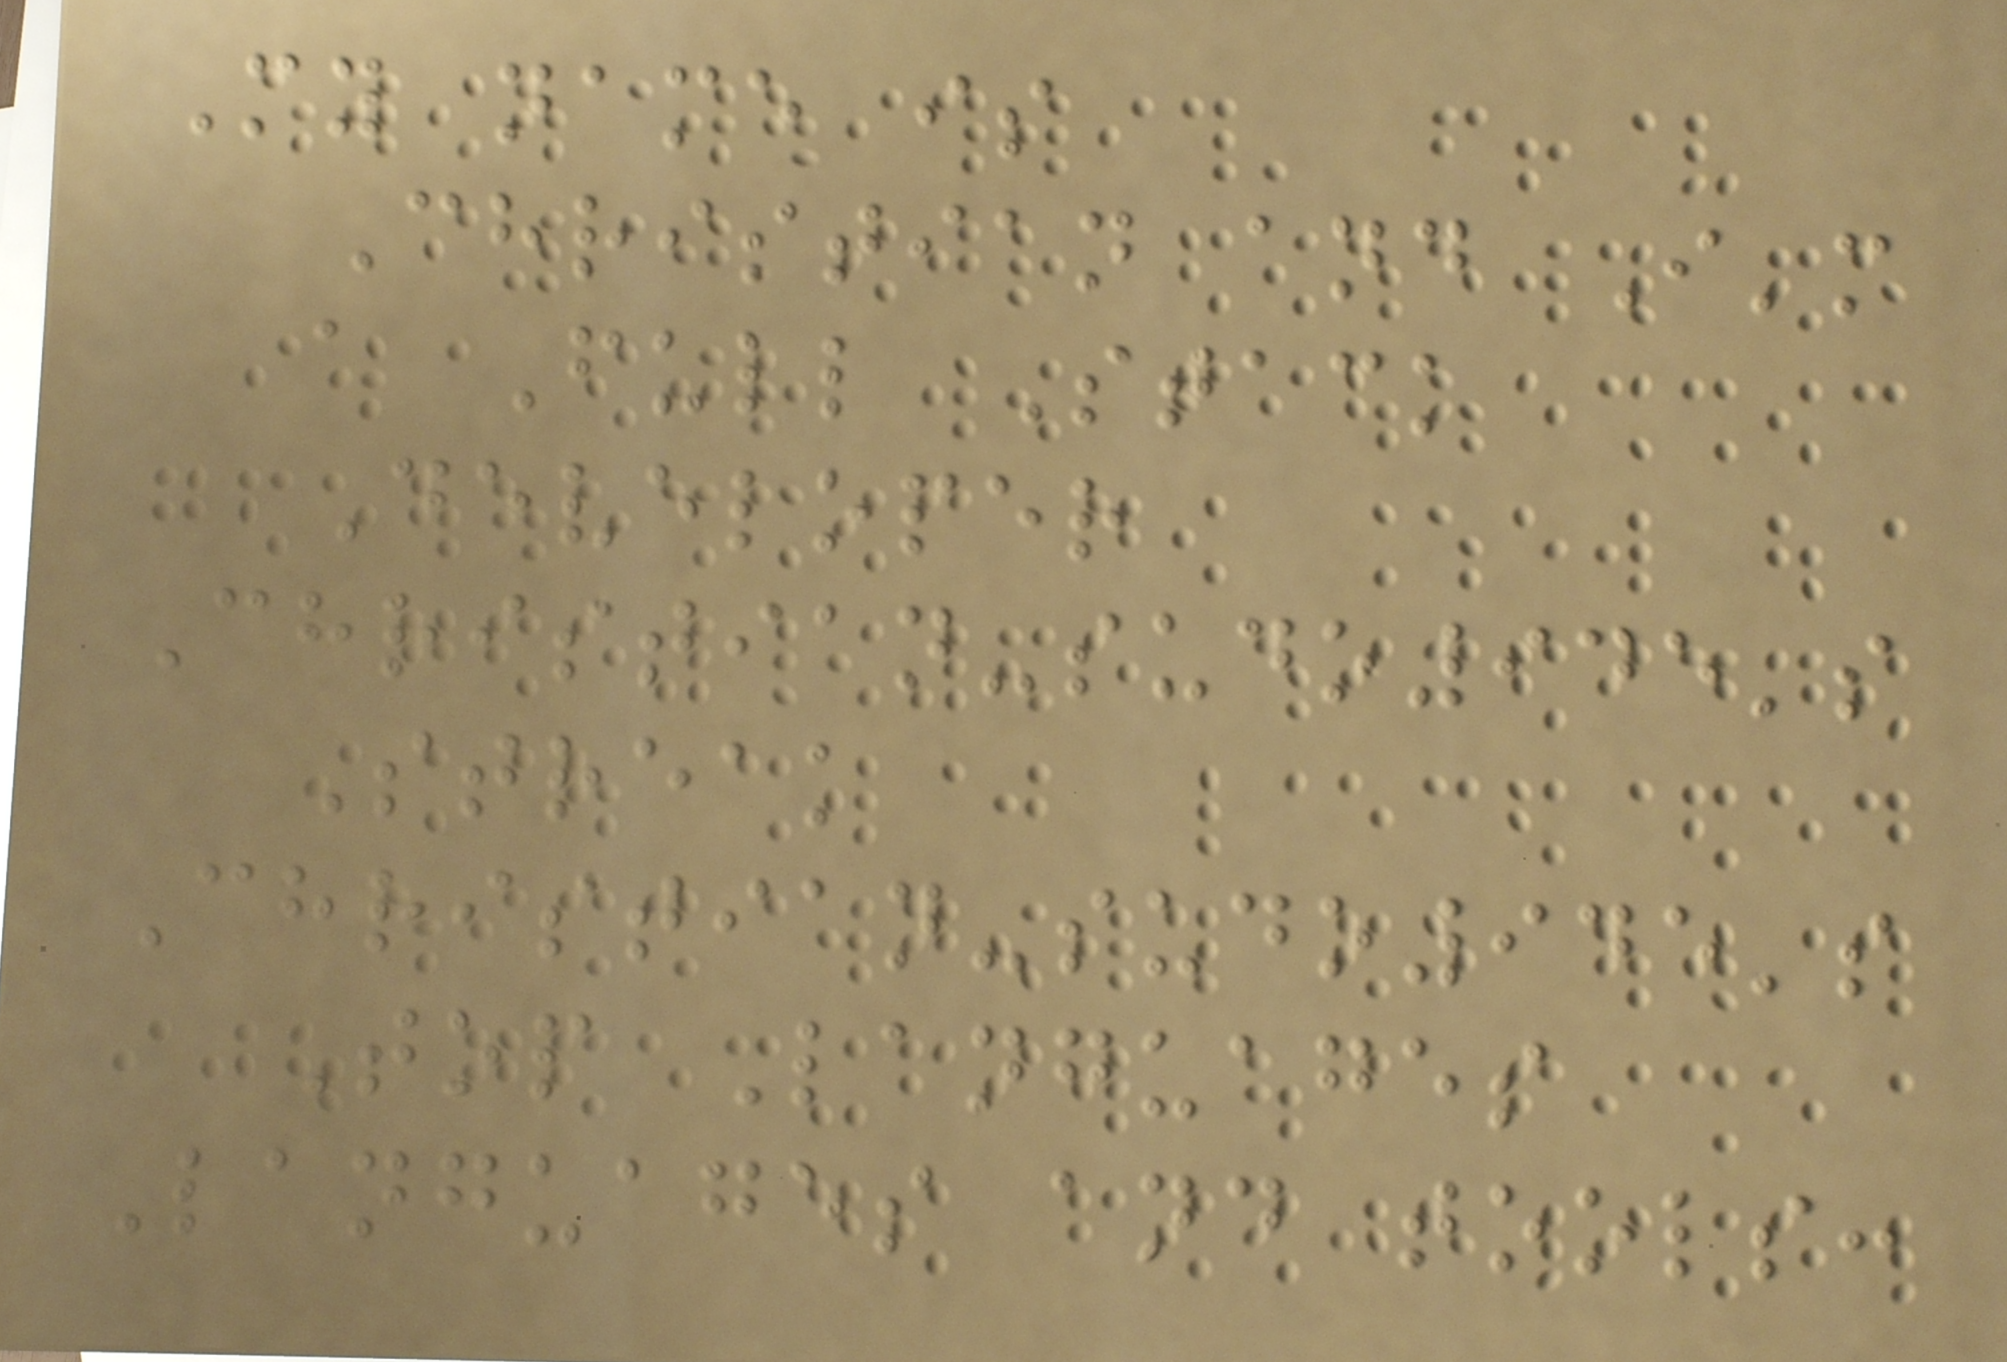My name is
Christian and I'm
a Full Stack
Developer
Christian-sudo945's
Streak
Christian-sudo945's
Top Languages
Languages and tools:
